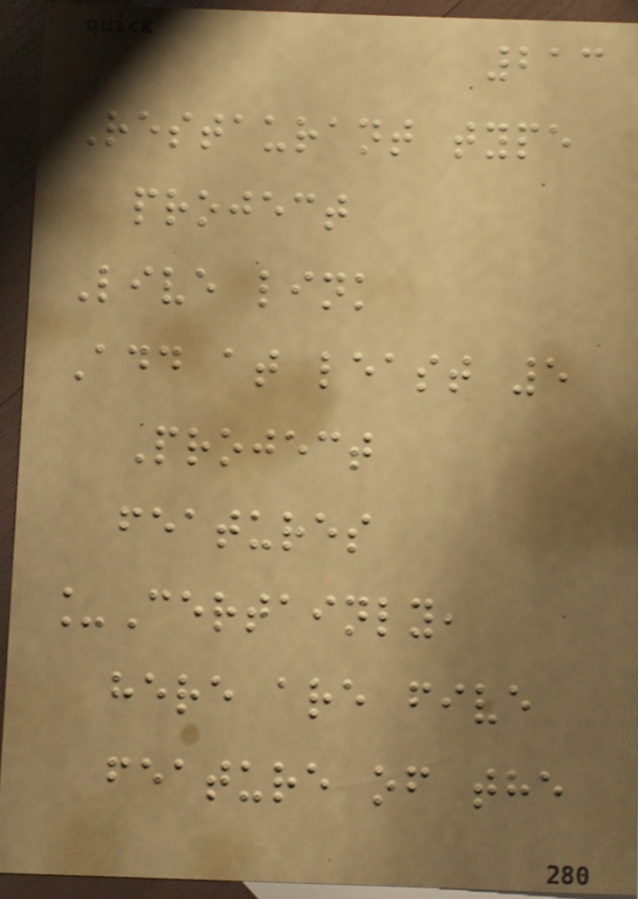213
Restaurant type
project
Live link
Add at least 5
Project
features
_Certainly,
here are five
feature of the
